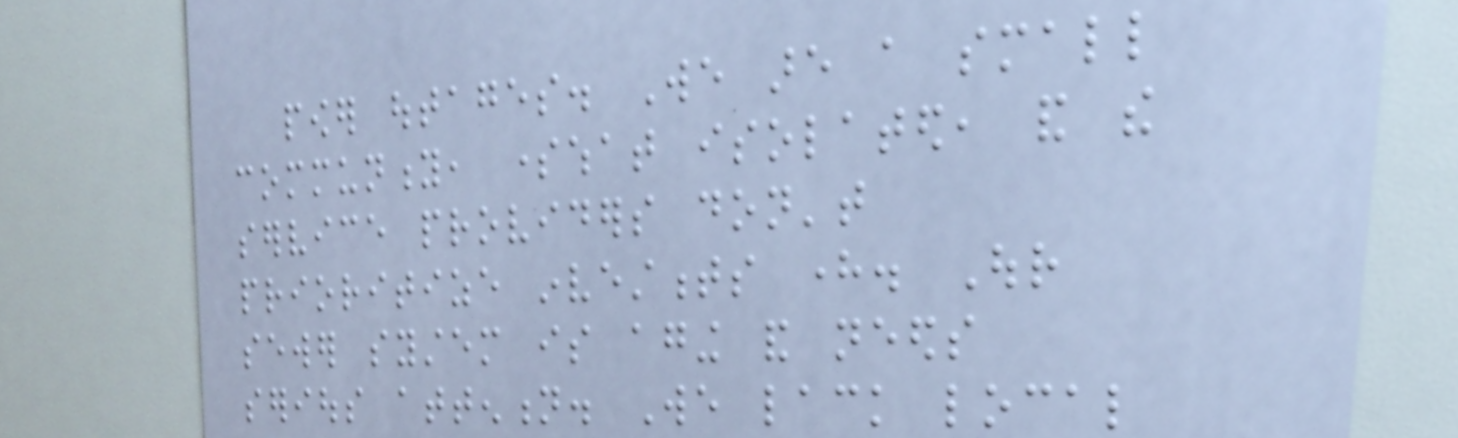power outages. We are a small
community, somewhat isolated, and the
service providers don't
prioritize investments here. Our
sewer system is aging and needs
serious attention. We lack local
